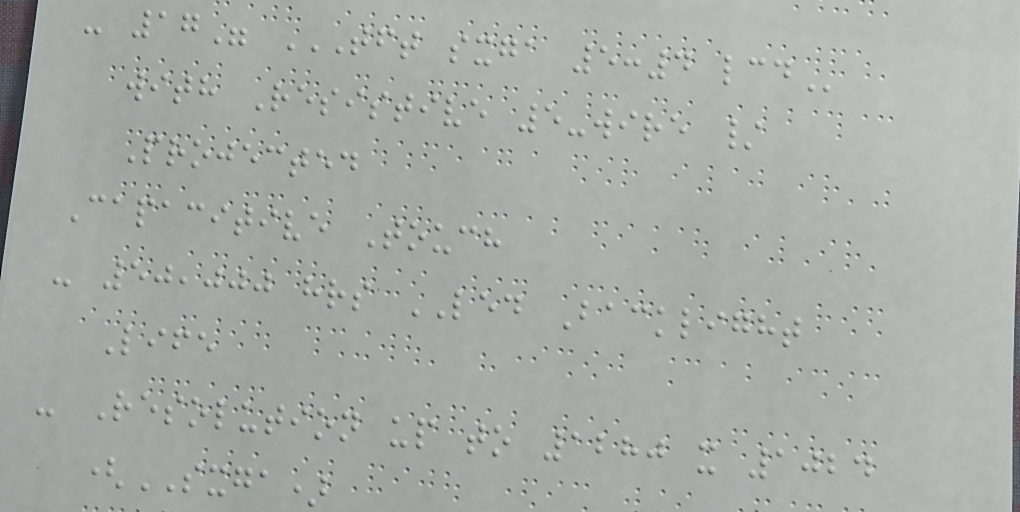- 17" TFT SXGA 5:4 LCD
with Resistive 5-wire /
Projected
Capacitive Touch
- 50,000 hrs LED Backlight
Life
- Resolution up to 1280 x 1024
(SXGA)
